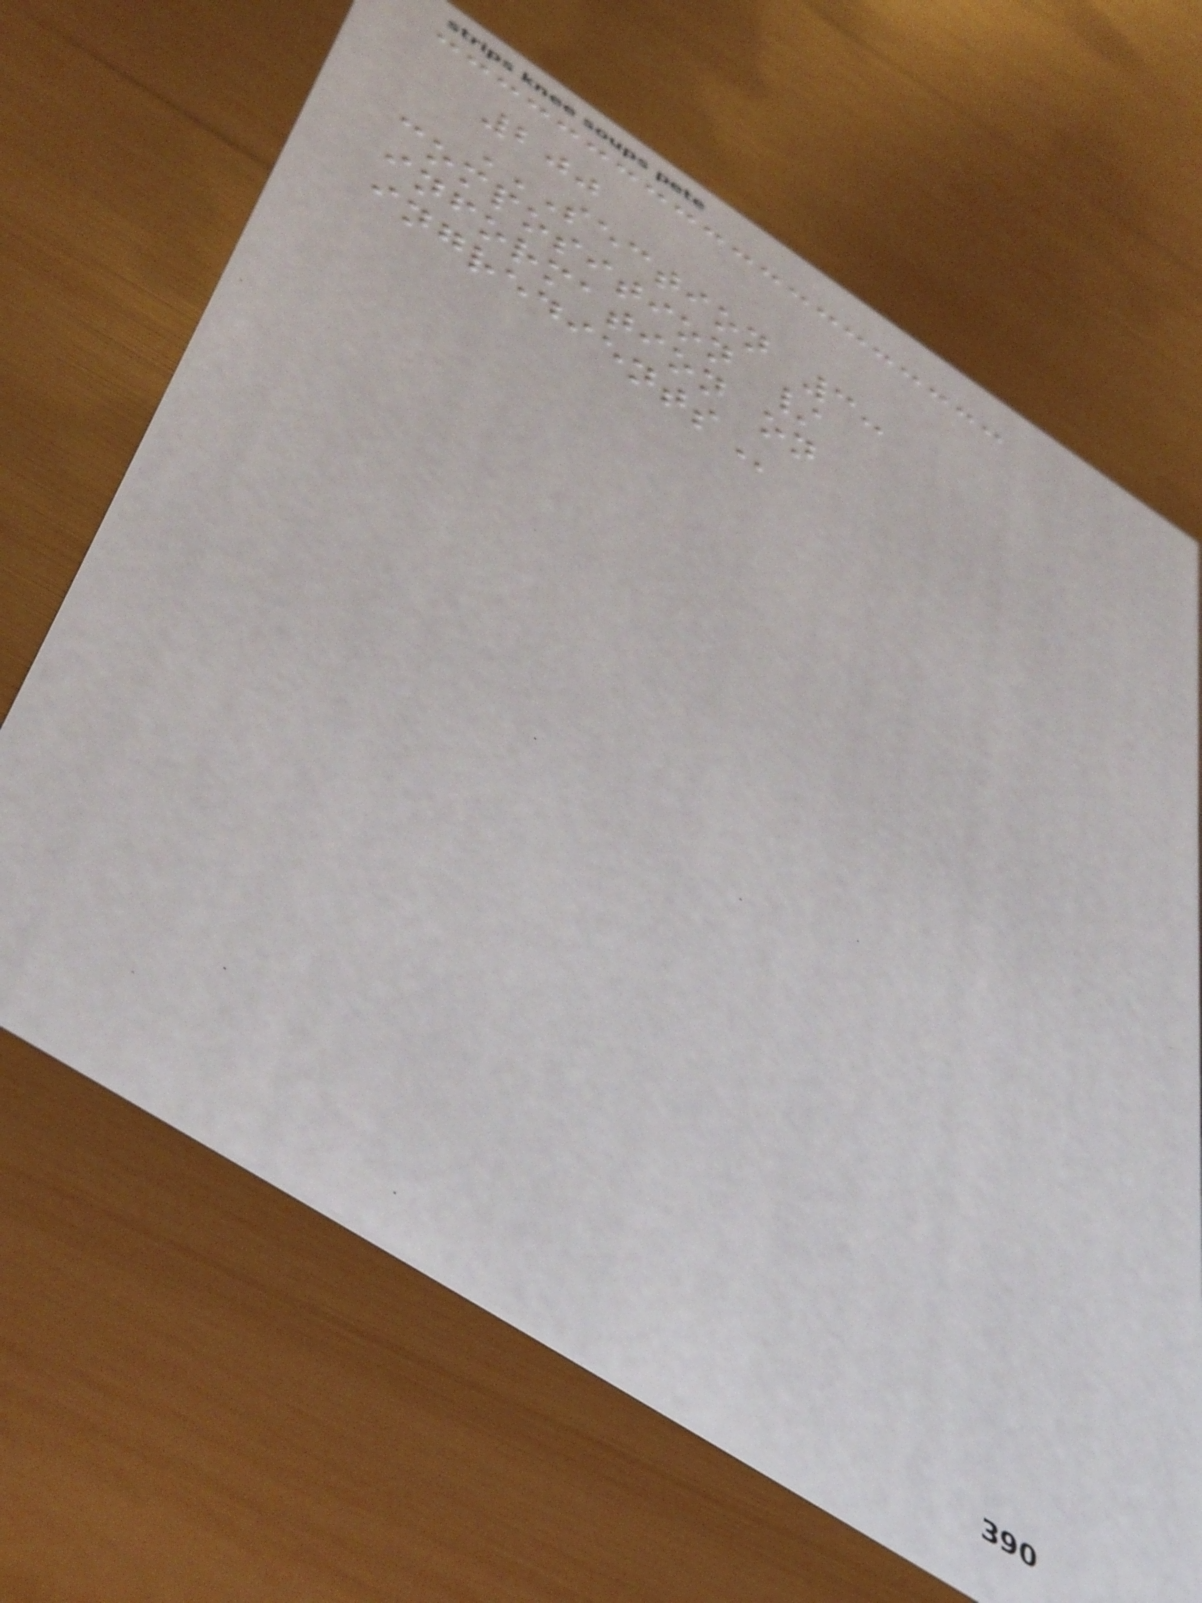200
SECTION 3:
COMPOSITION /
INFORMATION ON
INGREDIENTS
